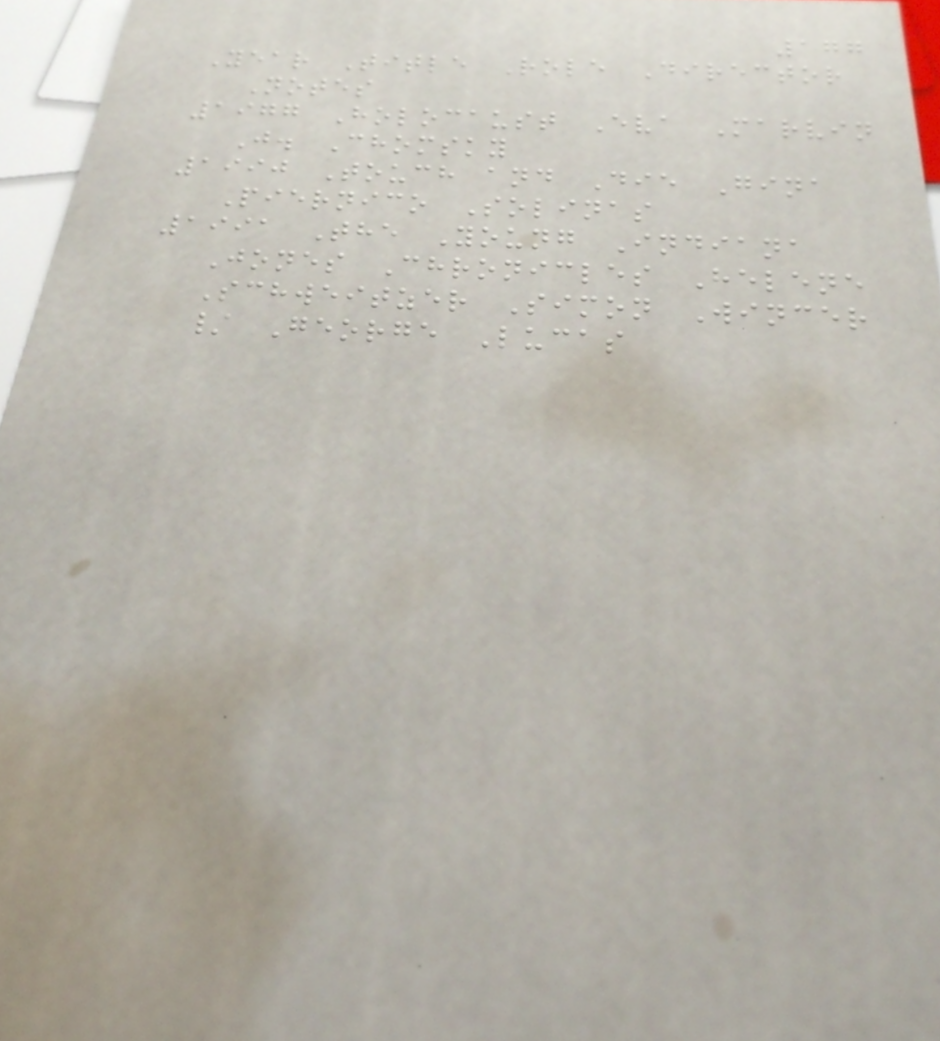177
Year Title Role Director
Notes
1977 Holocaust Eva Marvin
J. Chomsky
1990 Touch and Die Gina
Piernico Solinas
1991 The Young Indiana
Jones Chronicles Helene
Schweitzer Simon Wincer
/ George Lucas
